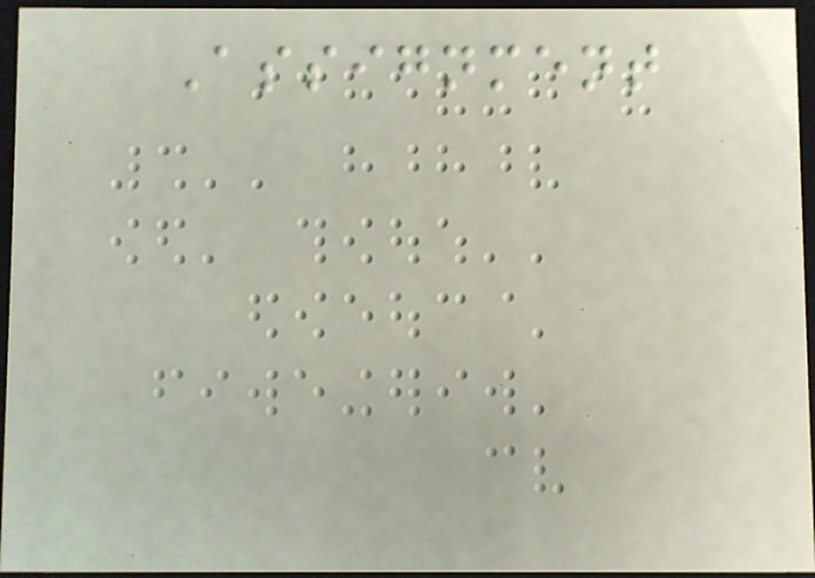Assignment
